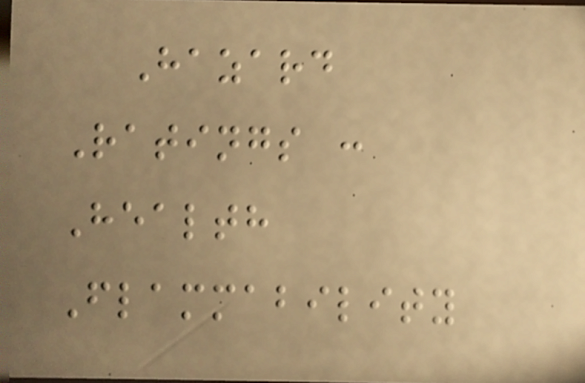Hazard
Ratings :
Health
Flammability
